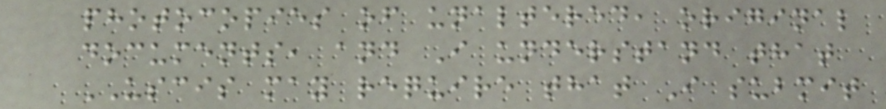photocopies of unaltered, original
documents, and I understand that
USCIS may require that I submit
